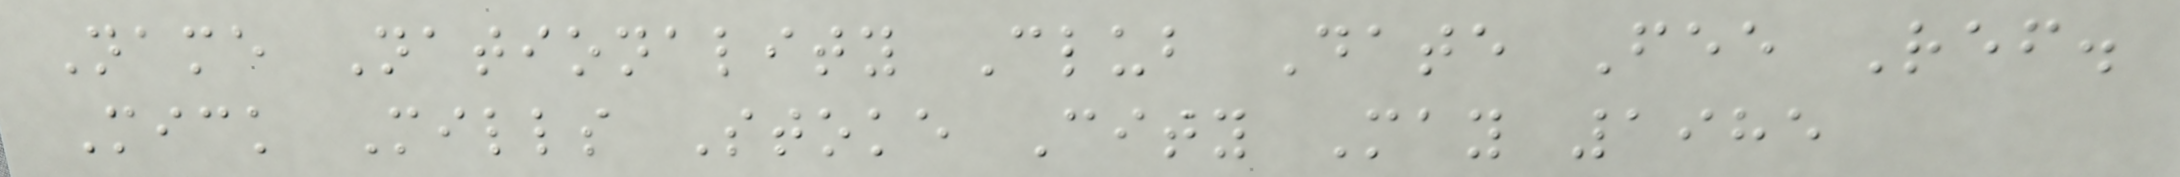Name Nationality Club Date Fee Ref.
Mick Mills Stoke City May 1985
